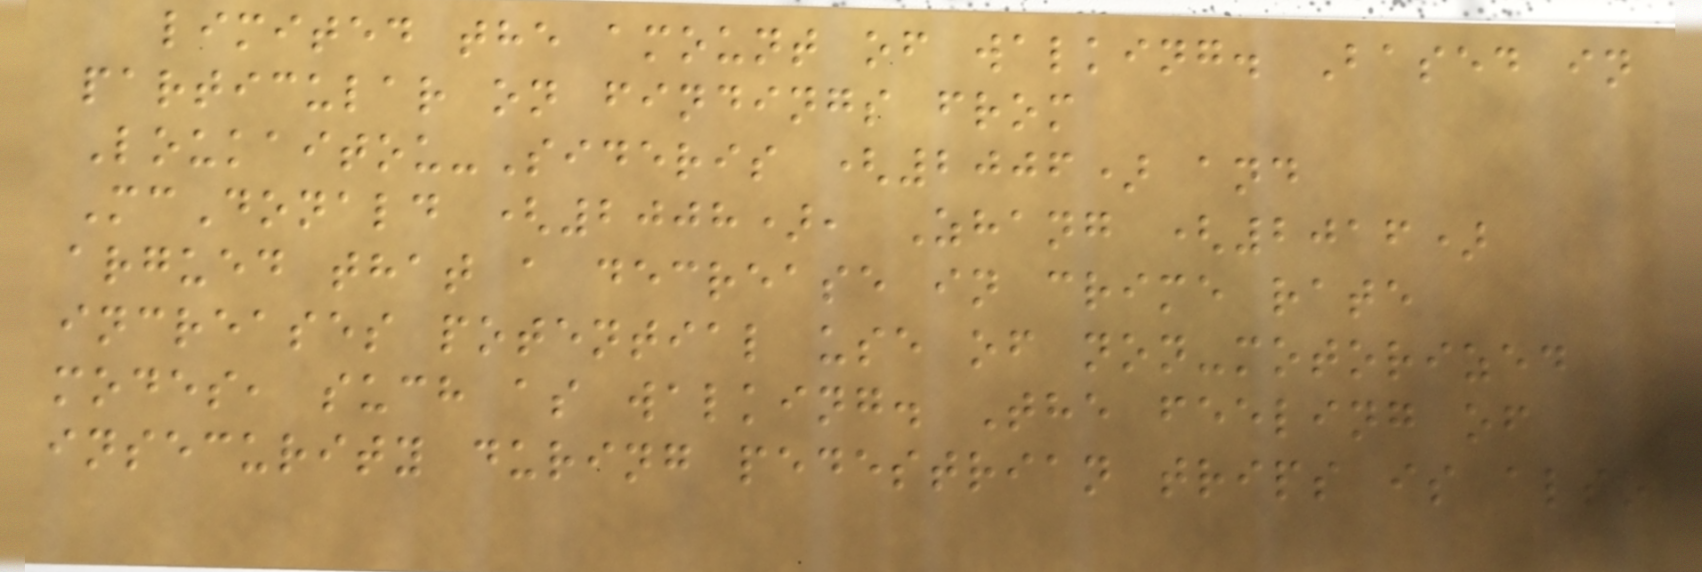limited the amount of walking. Based in
particular on findings from
Loukaitou-Sideris (2006) and
McDonald (2008), Zhang (2016)
argued that a decrease in crime rate
increases potential use of non-motorized
modes, such as walking. The feeling of
insecurity during pedestrian trips is also
